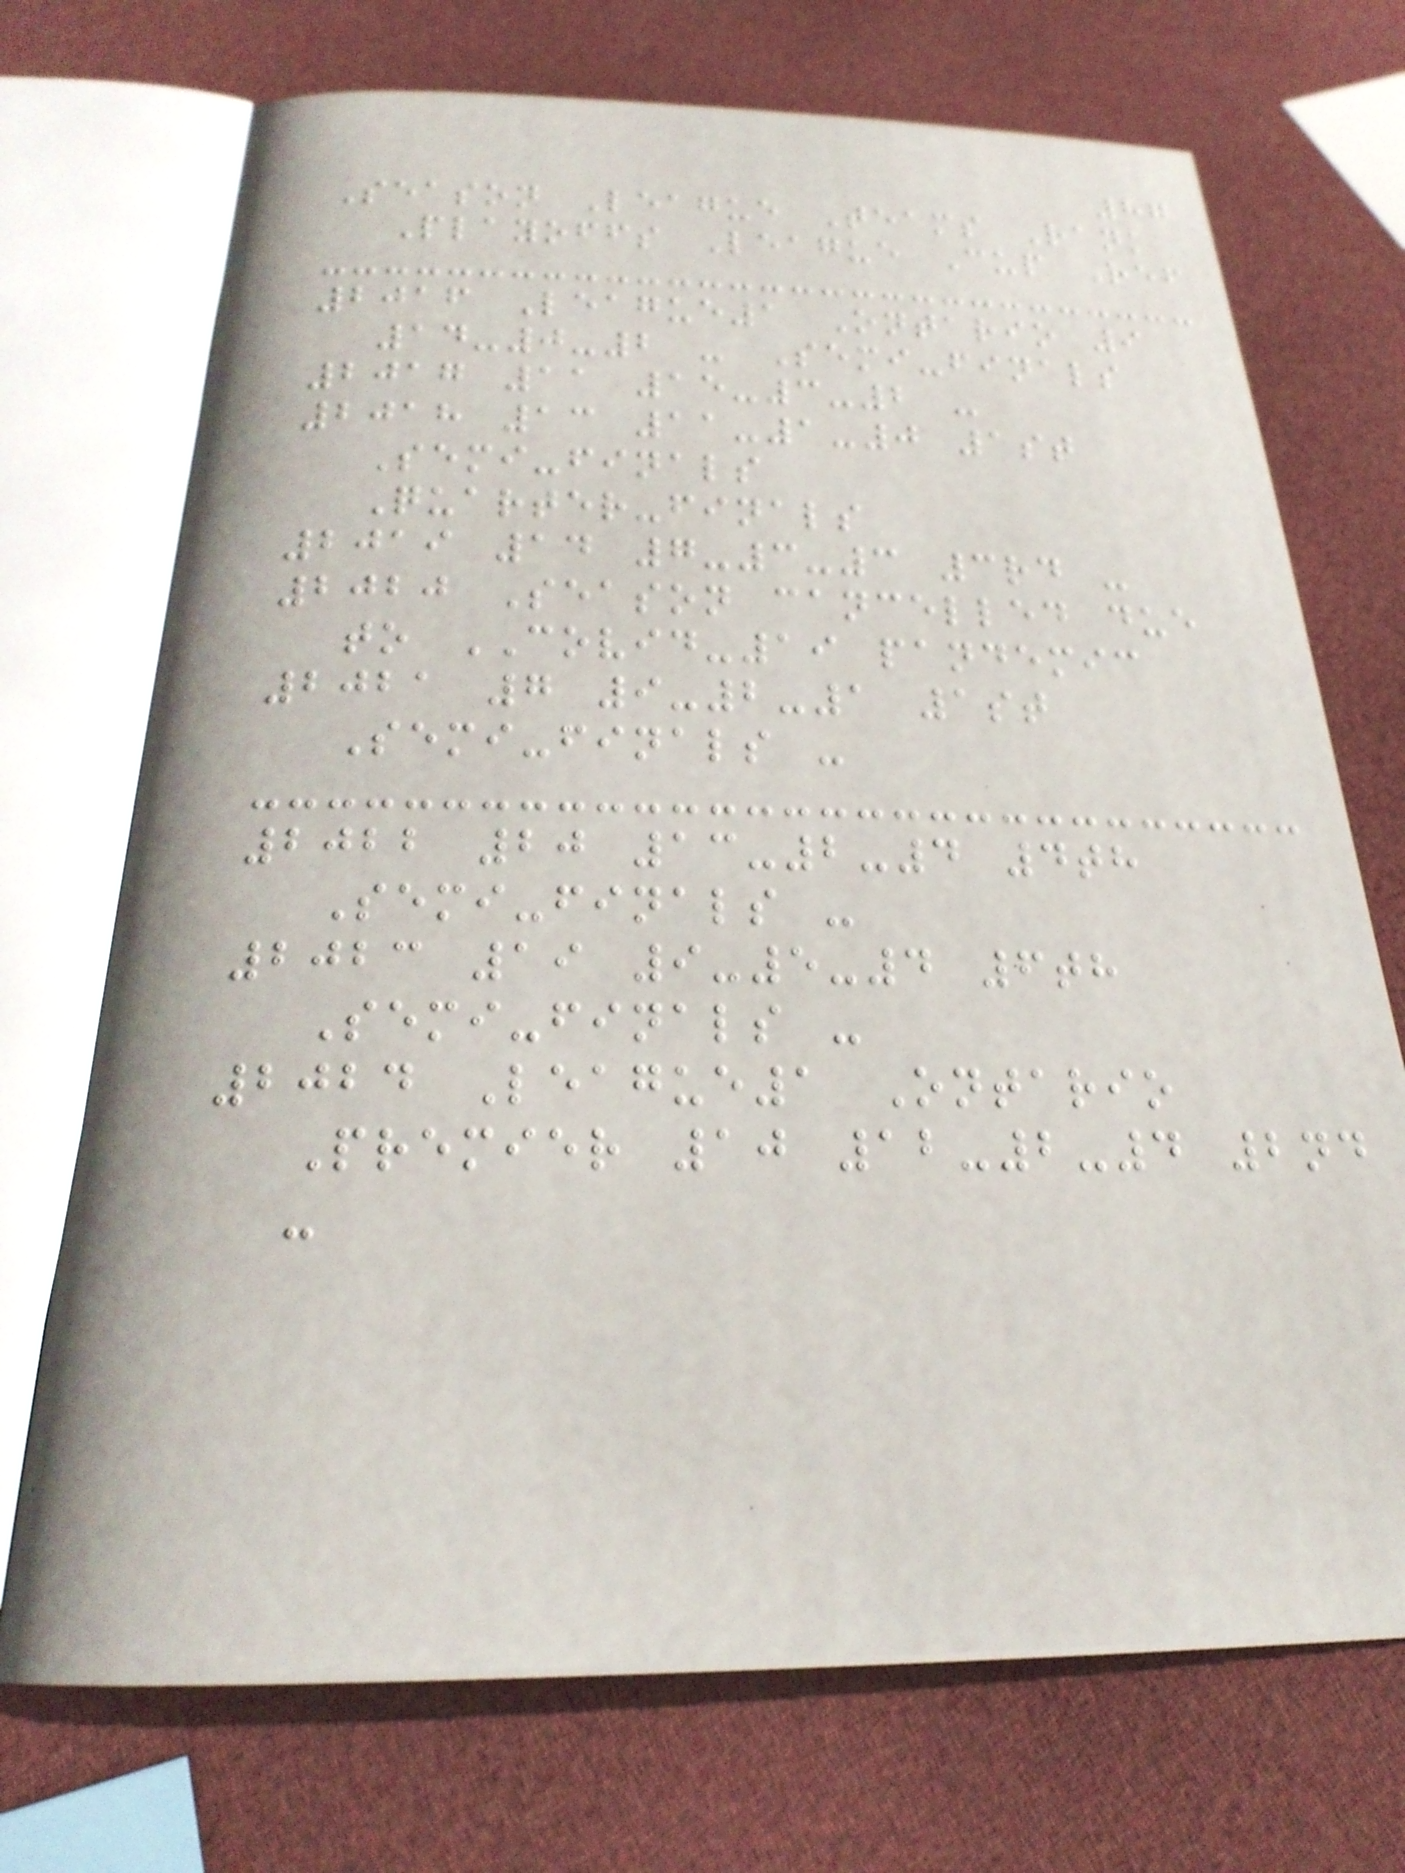87
Season League Teams Rank
Playoffs League Cup Ref
2016 League1 Ontario 9
14-0-2 - Semi-finals
2017 11 15-3-2 -
2018 13 11-1-0 1st
Semi-finals
Quarter-finals
2019 14 7-3-3 3rd -
2020 Season cancelled due
to COVID-19 pandemic
2021 7 9-2-1 1st
Semi-finals -
2022 20 13-2-4 4th
Semi-finals -
2023 19 9-5-4 6th
Semi-finals -
2024 League1 Ontario
Premier 10 12-2-4 2nd
-
